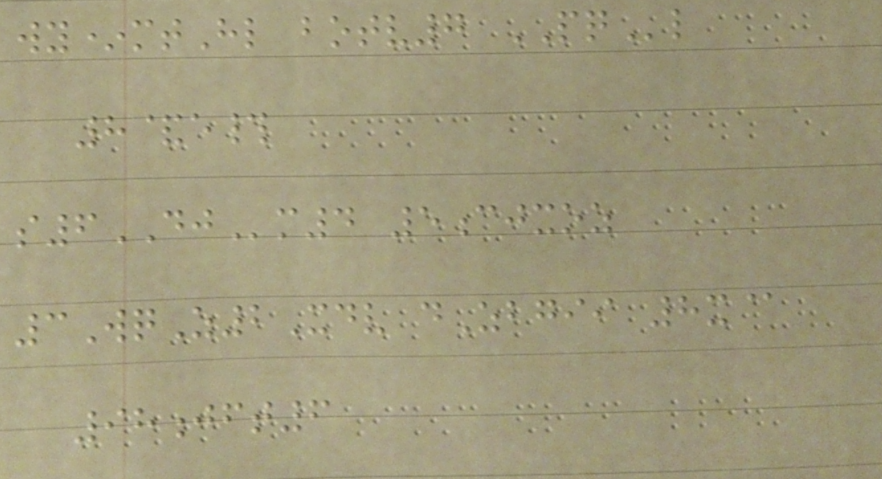wy*mtHl botv7 PQl
8&e#
s6DJm4 5cjxoz
3WqZ2Xdv dZbgii 8x@
98jft6
